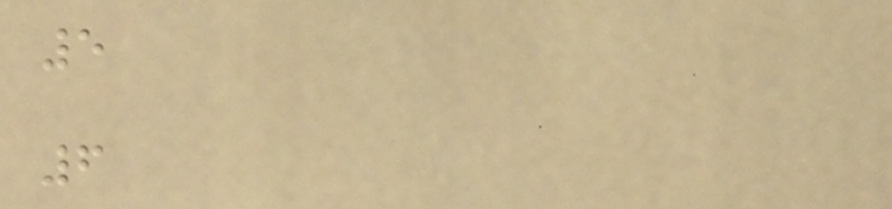5
6
